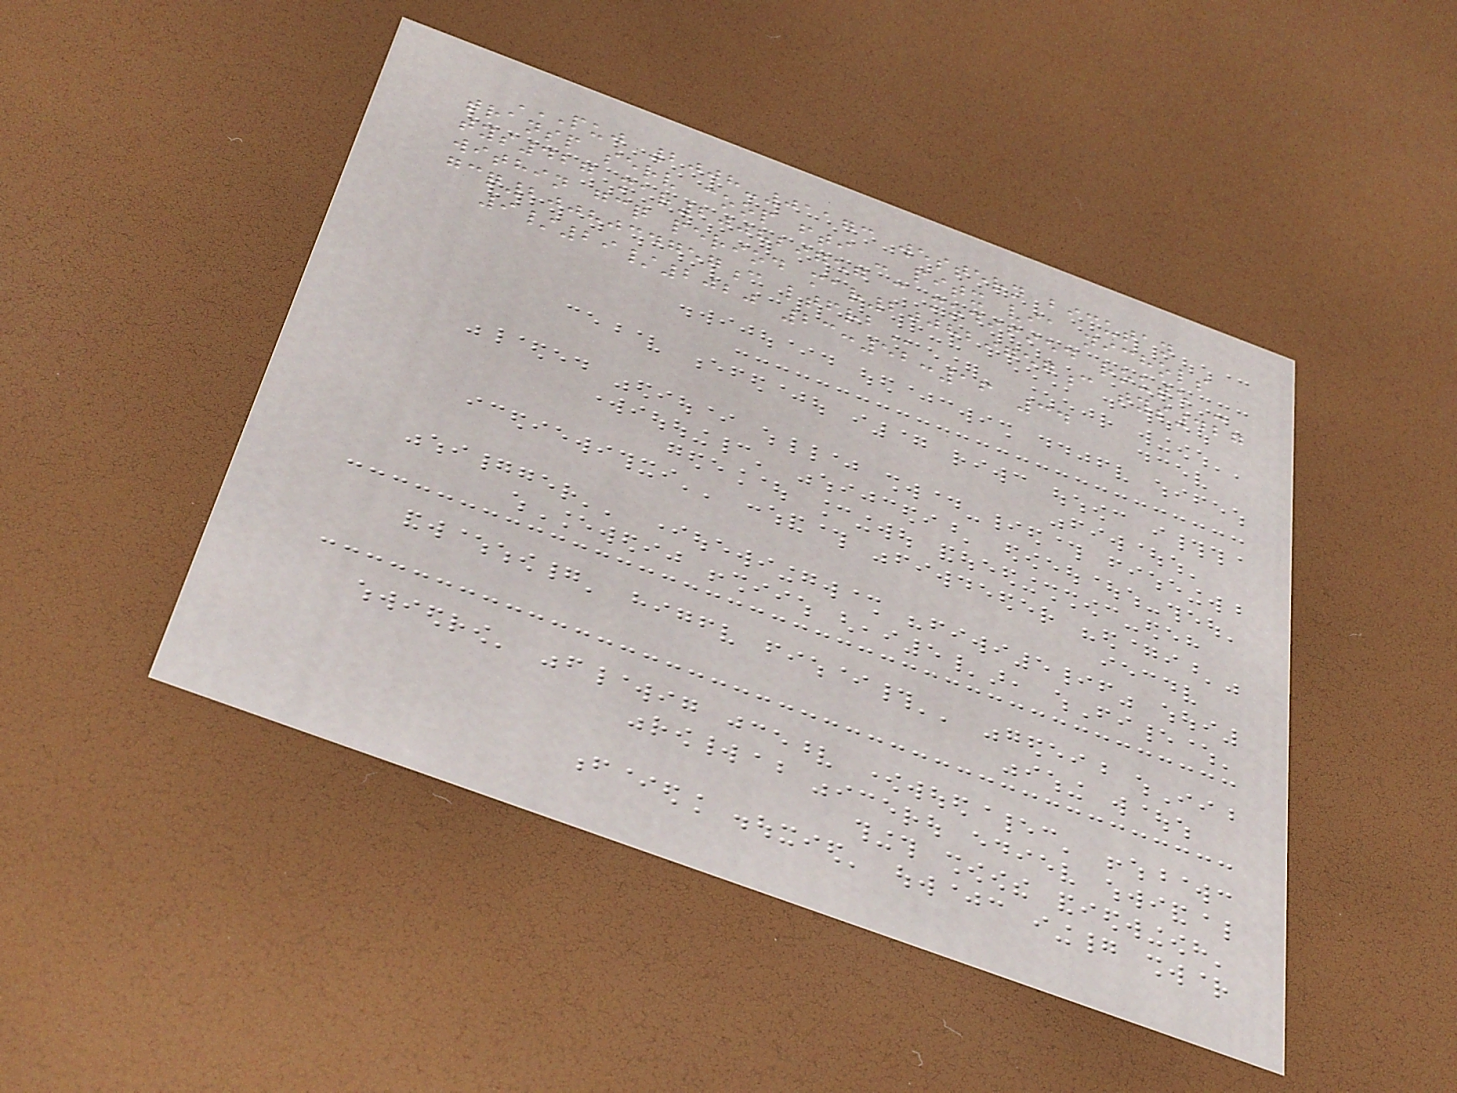PUJ 2008-01173 WESTERN BICUTAN
TRANSP SERV COOP FTI - PITX VIA NICHOLS
TYS427 MAR200829757 C MODIFIED ROUTE -
WITHIN GCQ PERIOD MAR200829757C TYS427
GCQ2008034757C LTFRB
9/29/2020 23:52:16 34
